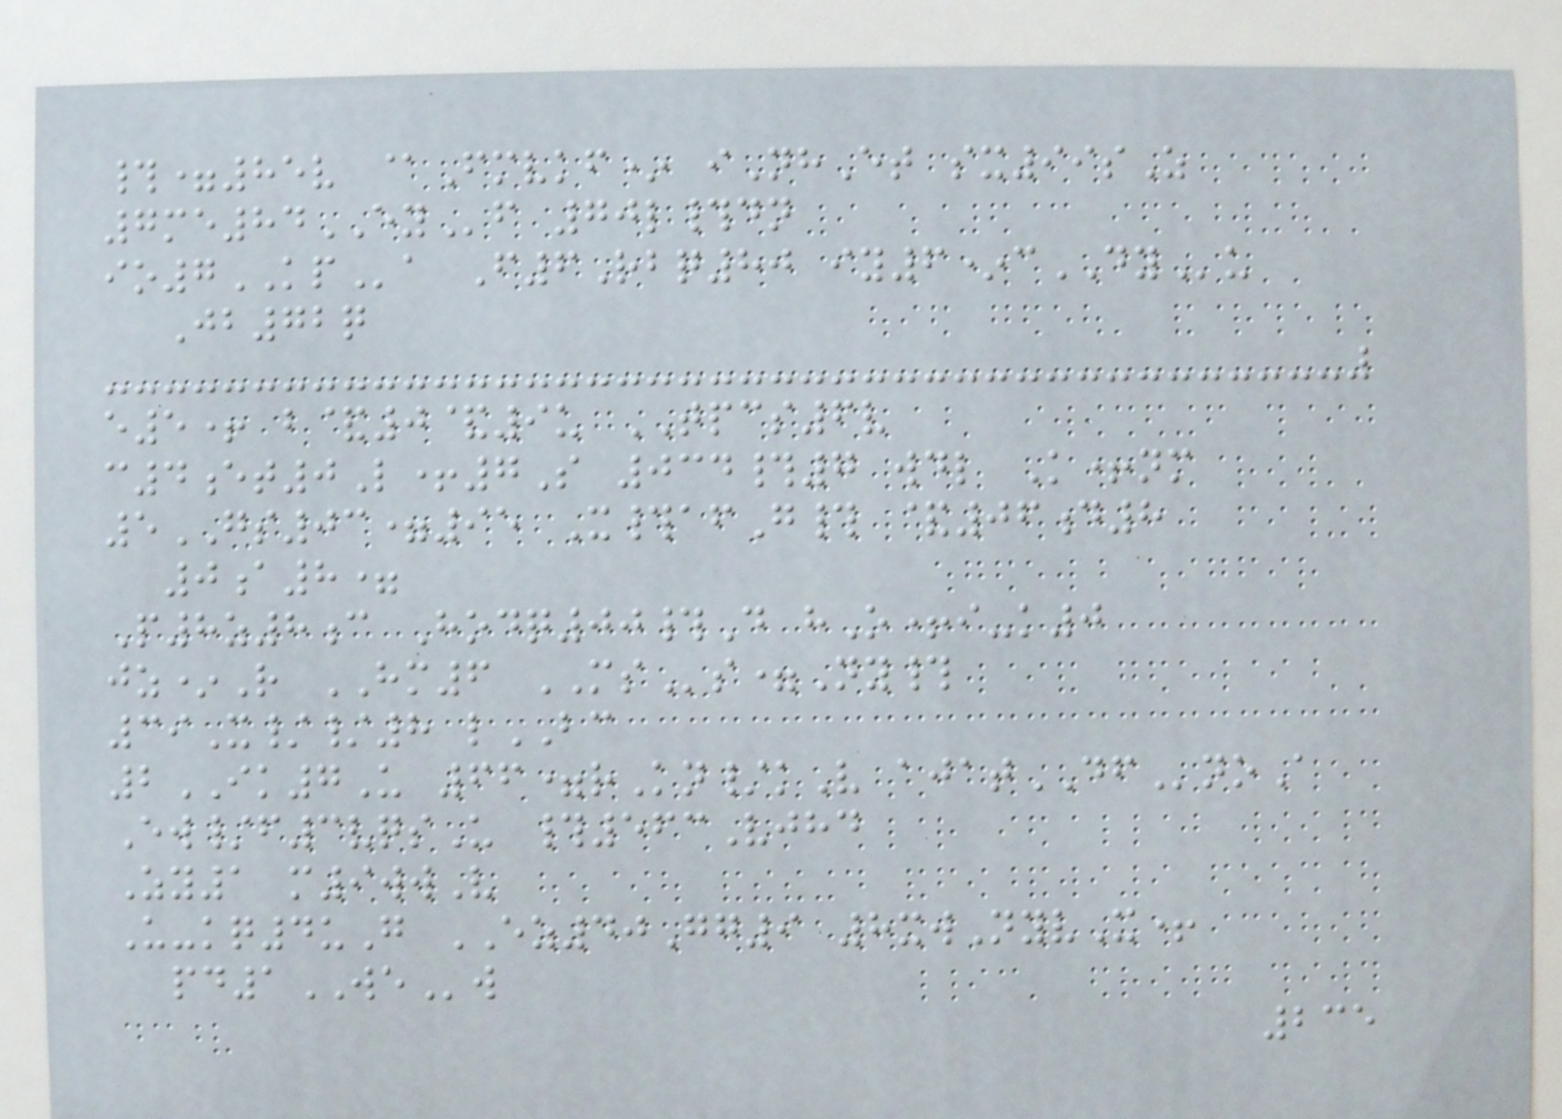#=85v @Fmvkf* iNhEt sx99sZ
7me84EYf 70l#dn
io7KPa F6Rbq80 iy6*cDYu
Jb72q
e5+ b&0&9u TPCS6v
c4et0L+7S 034#7 wdl K+nm
5GS03=95 X#afG# &06d8
0a8=
P8z8c Hodq00#D hO+i-k0
jz*R HM6 MSs=Ny#
39X//8 lBC
2IK7U 66=rKn/kV ajatDFnoA
Ew/f3vqsU #563Vjhd
Zy1 m9wwV
U-kq4uG EZ40Gg9 8xwNyvX+
pd1WEw
235
